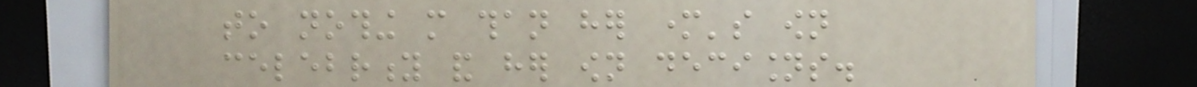to nothing more than her mother's own
celebrity and her own decisions.
